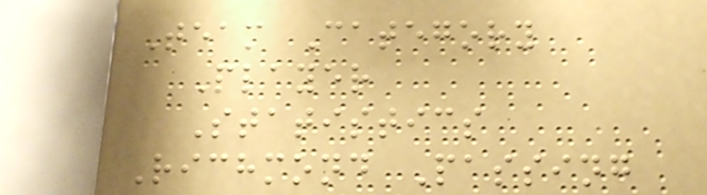Team Category
Player
Statistics
Richmond Passing
